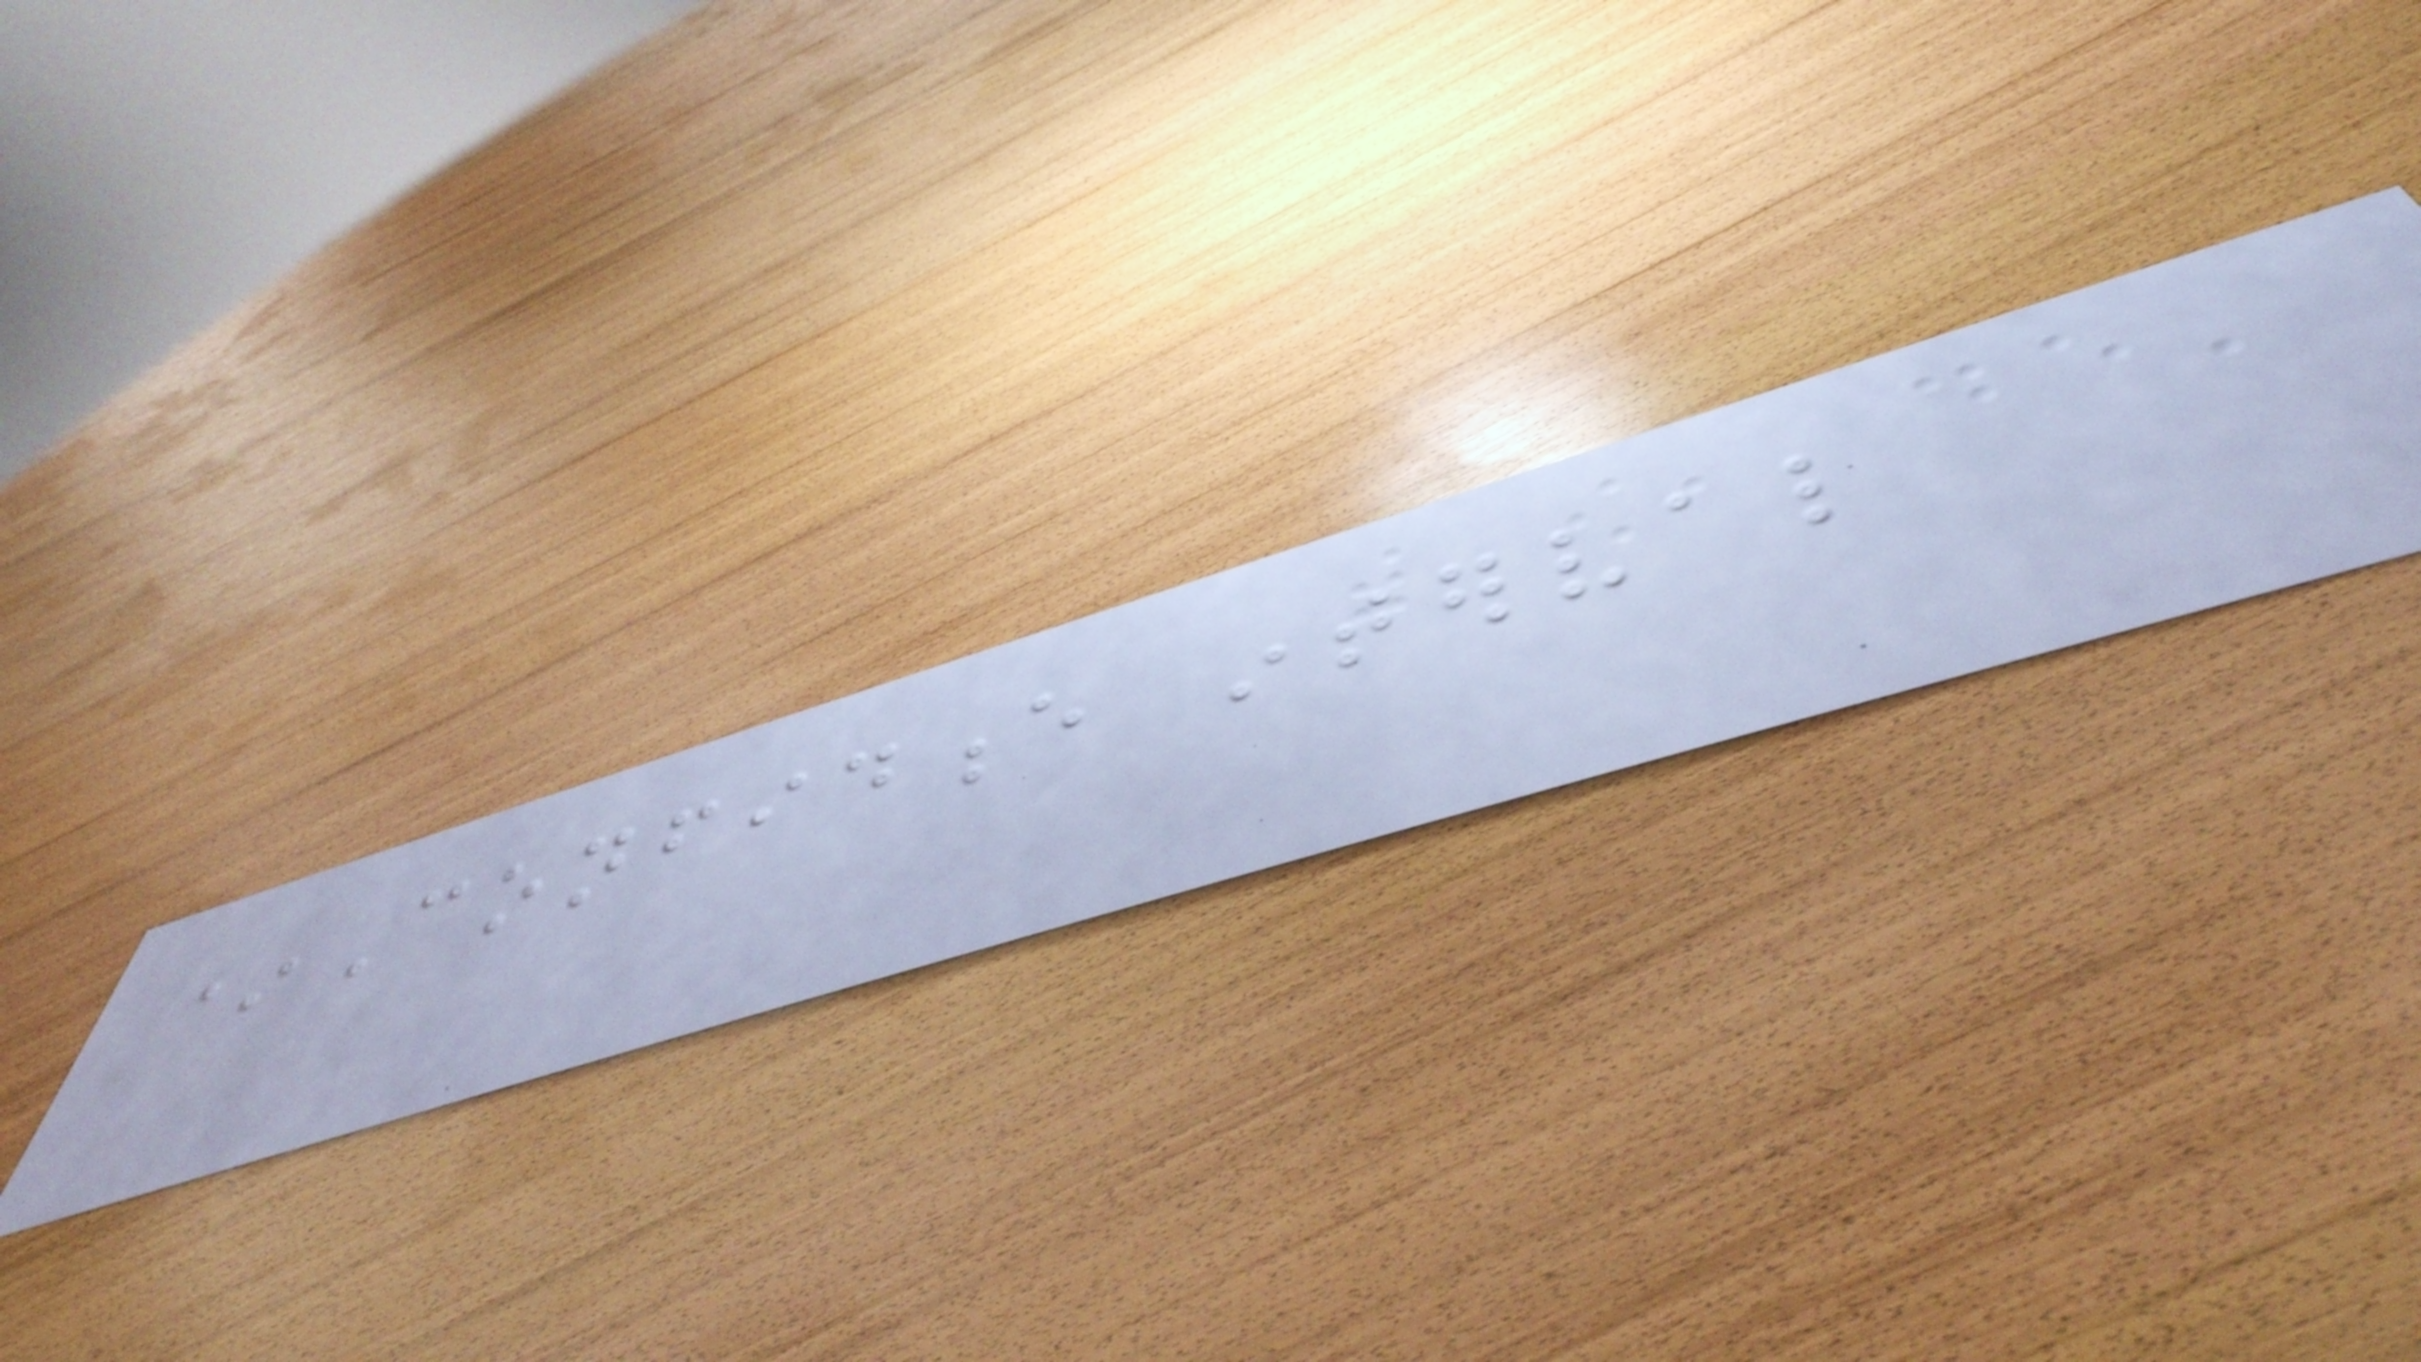*Confidence interval
